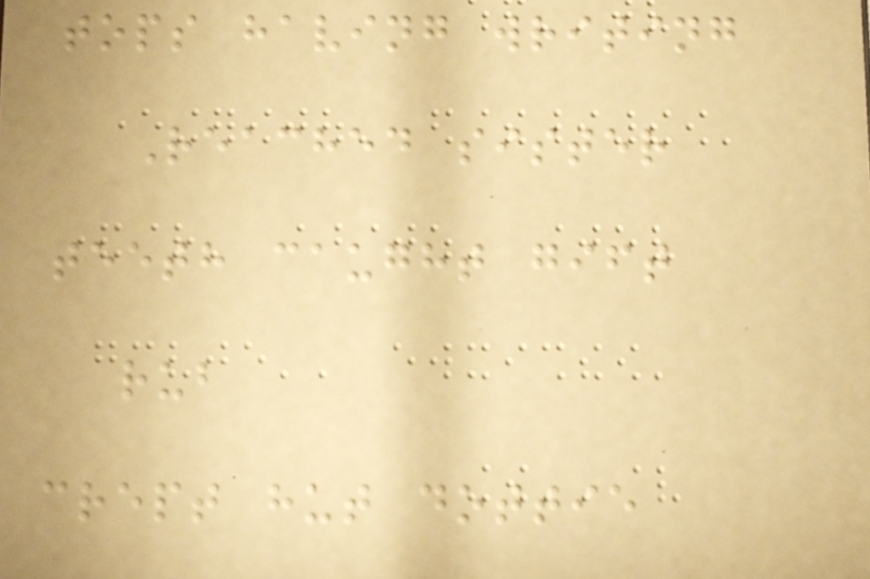tops having writing
Reached sister
teeth caught gift
rub
crept hut dottie
